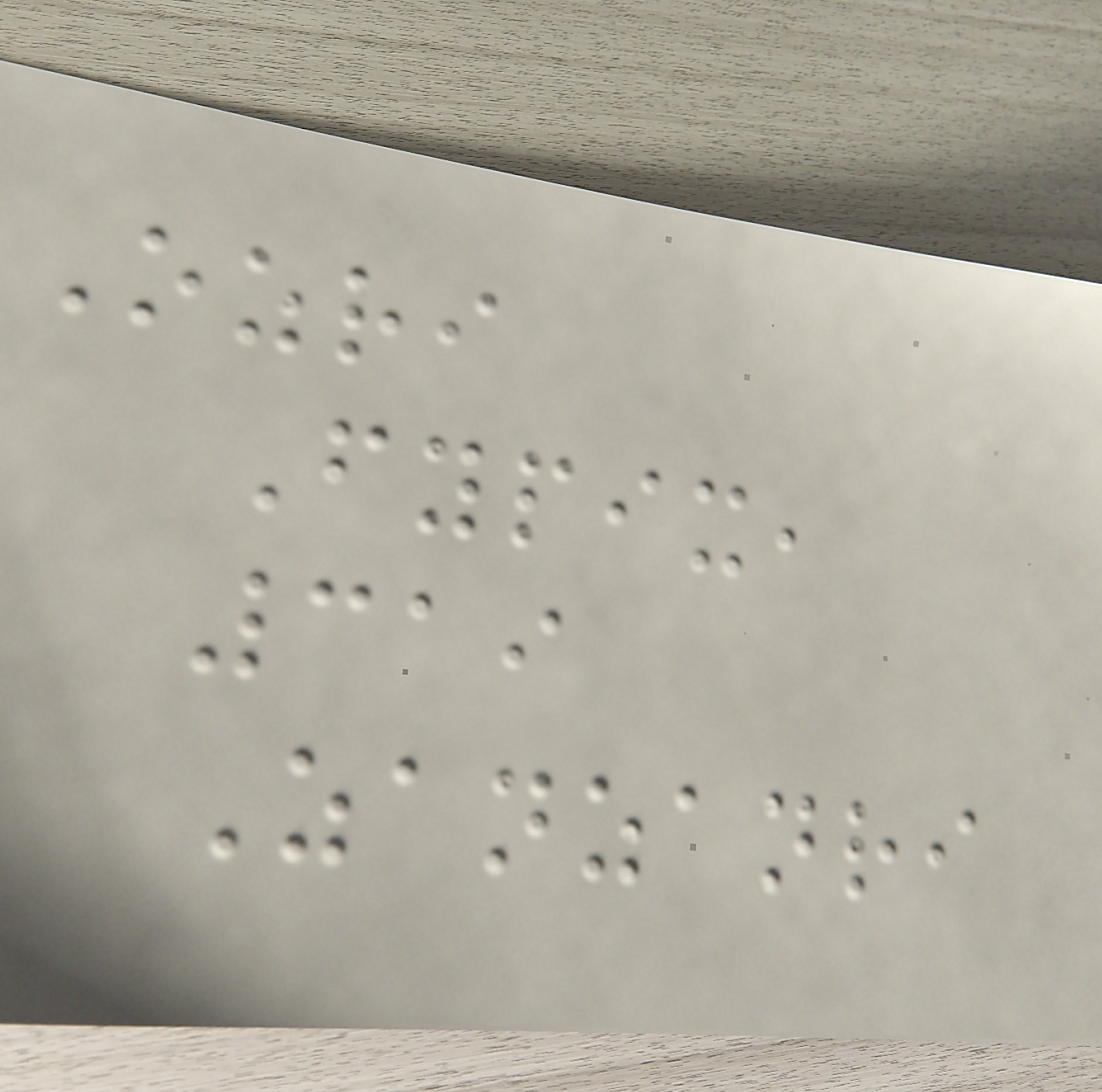Ozri
Fypix,
319
Zanzanri
